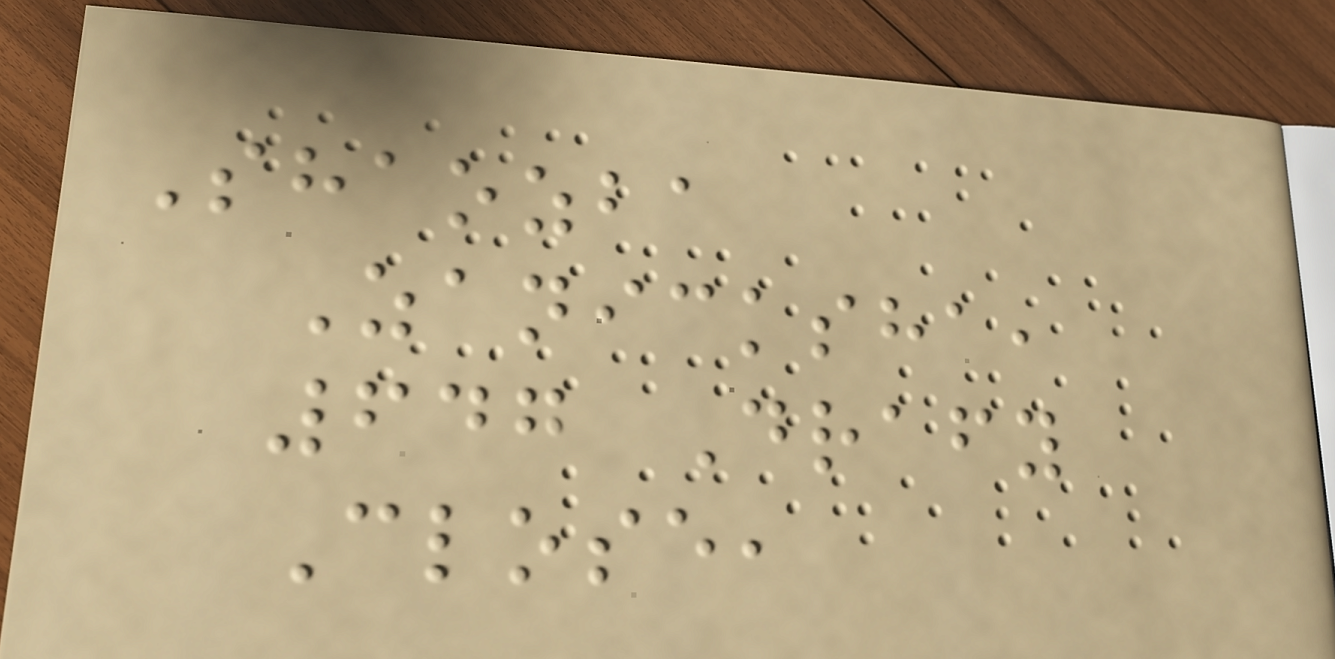Shaozba
Zanicksha,
647 Drafy
Close,
